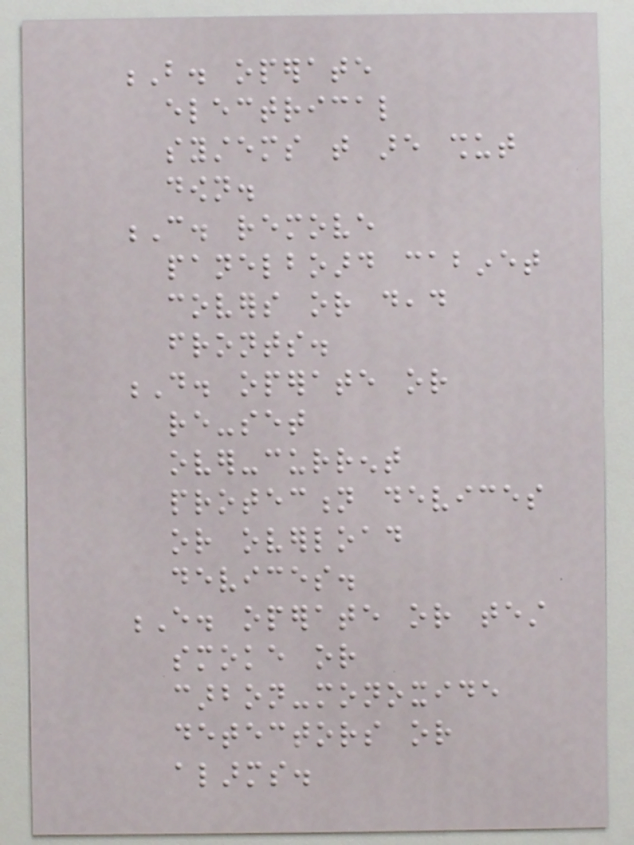B. operate
electrical
systems that are shut
down.
C. remove
panelboard cabinet
covers or dead
fronts.
D. operate or
re-set
over-current
protection devices
or overload
devices.
E. operate or test
smoke or
carbon-monoxide
detectors or
alarms.
